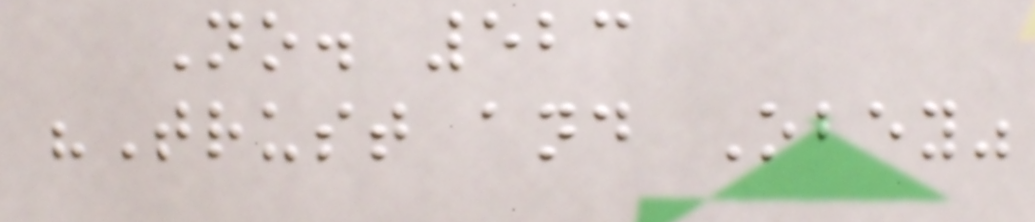No. 523
"Trust and Obey"
